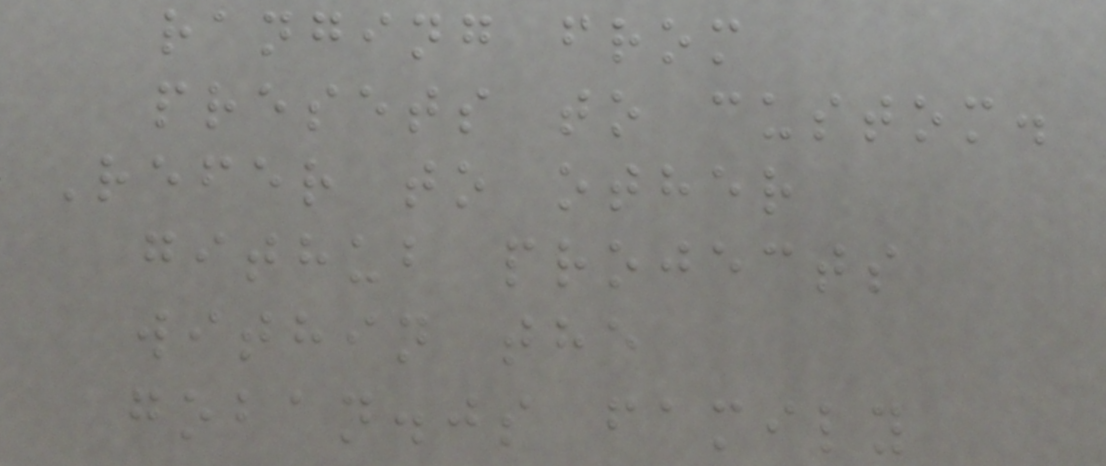ranging from
presets to custom.
Refer to other
github projects
within the
goban.js family
